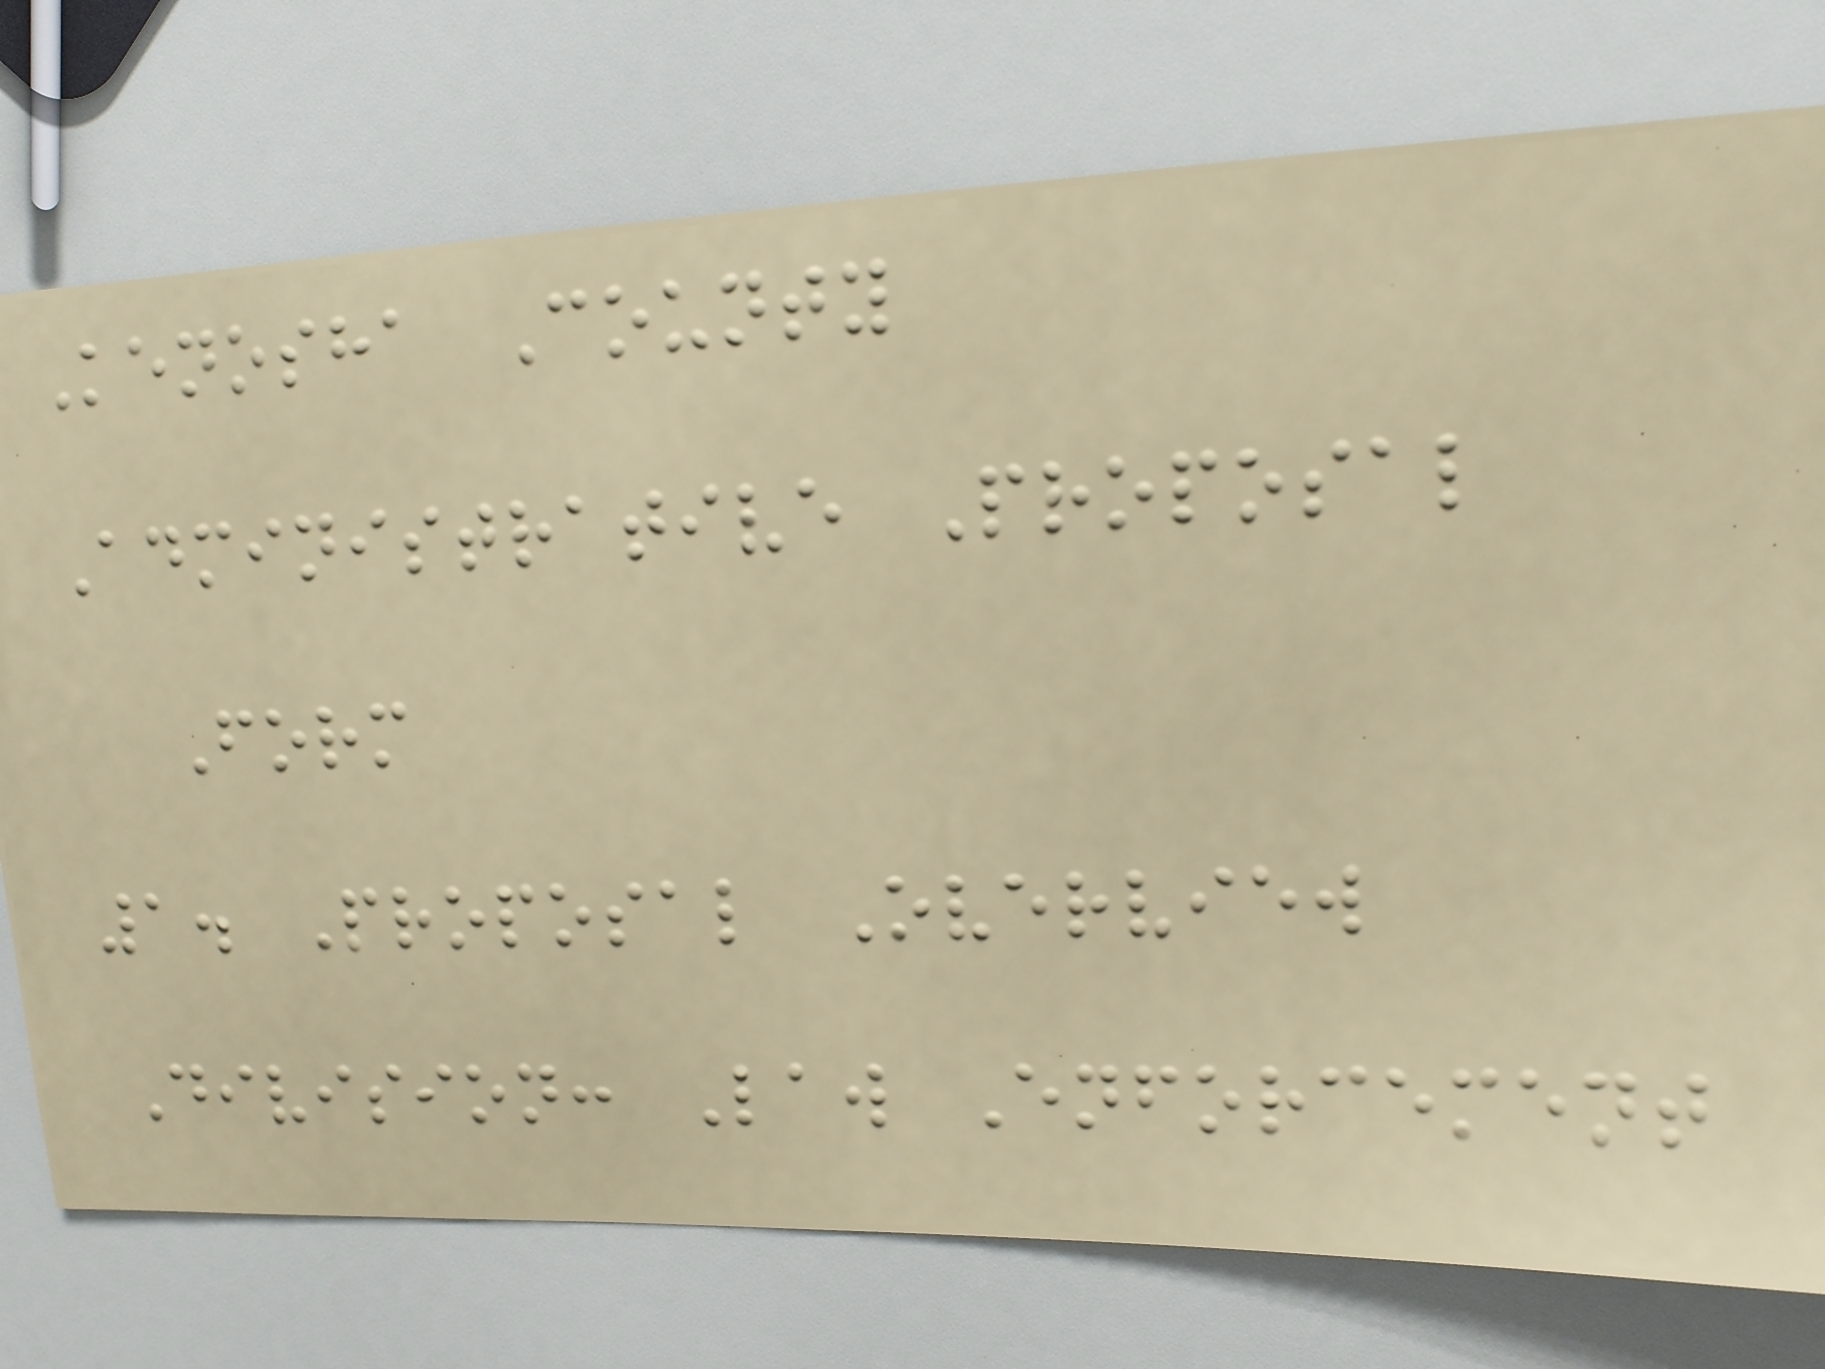Kenosha County
Administrative Proposal
Form
1. Proposal Overview
Division: Law Enforcement
